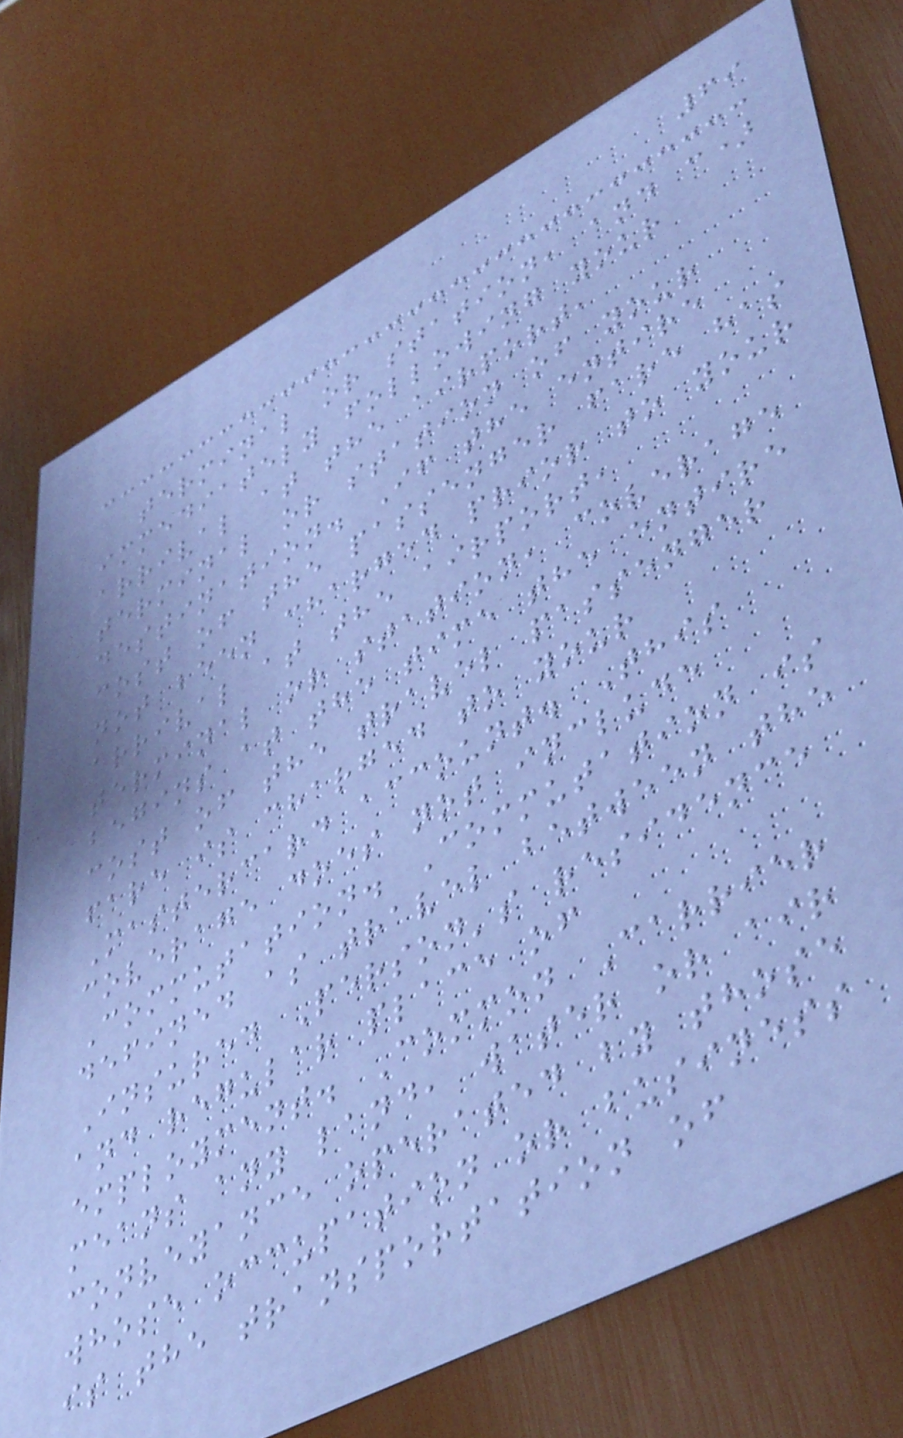69
terminal or station, and c)
immediately following your
arrival at the airport,
terminal or station of your
destination. If the entire
cost of the passenger fare has
not been charged prior to your
arrival at the airport,
terminal or station, coverage
begins at the time the entire
cost of the travel passenger
fare is charged to your
Mastercard account. This
coverage does not include
Commutation. Commutation is
defined as travel between the
Insured Person's residence
and regular place of
employment. Common Carrier
means any land, water or air
conveyance operated by those
whose occupation or business
is the transportation of
